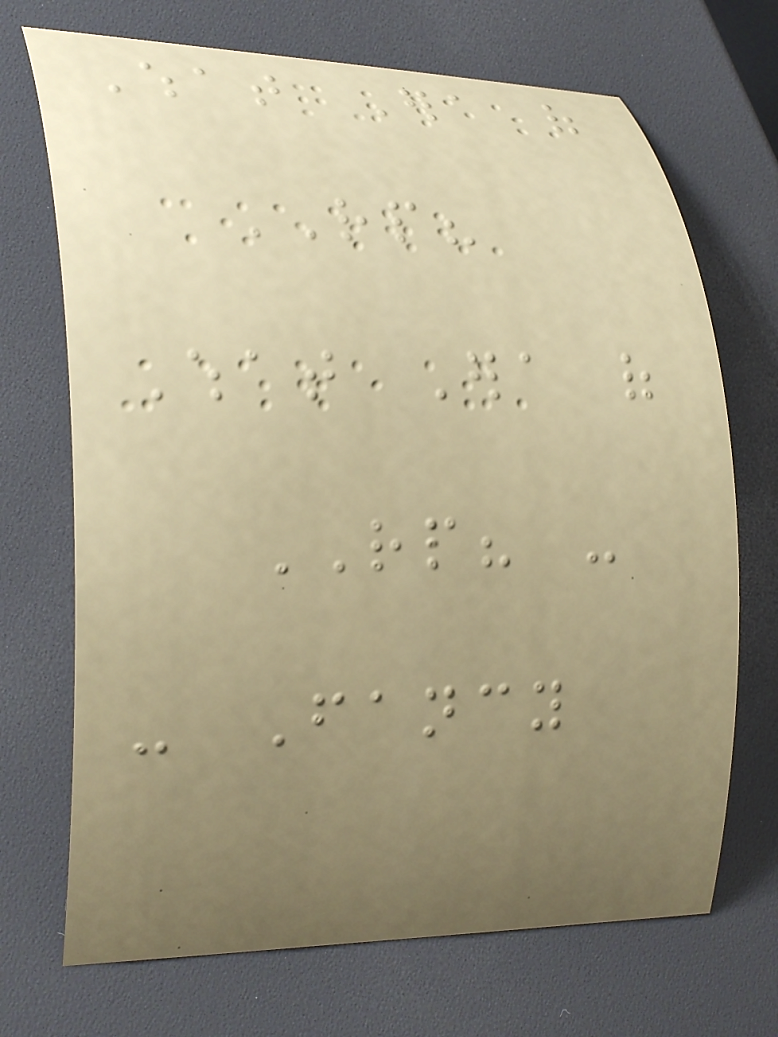What Era of
RP?
What Era of
RP? -
- Fancy
